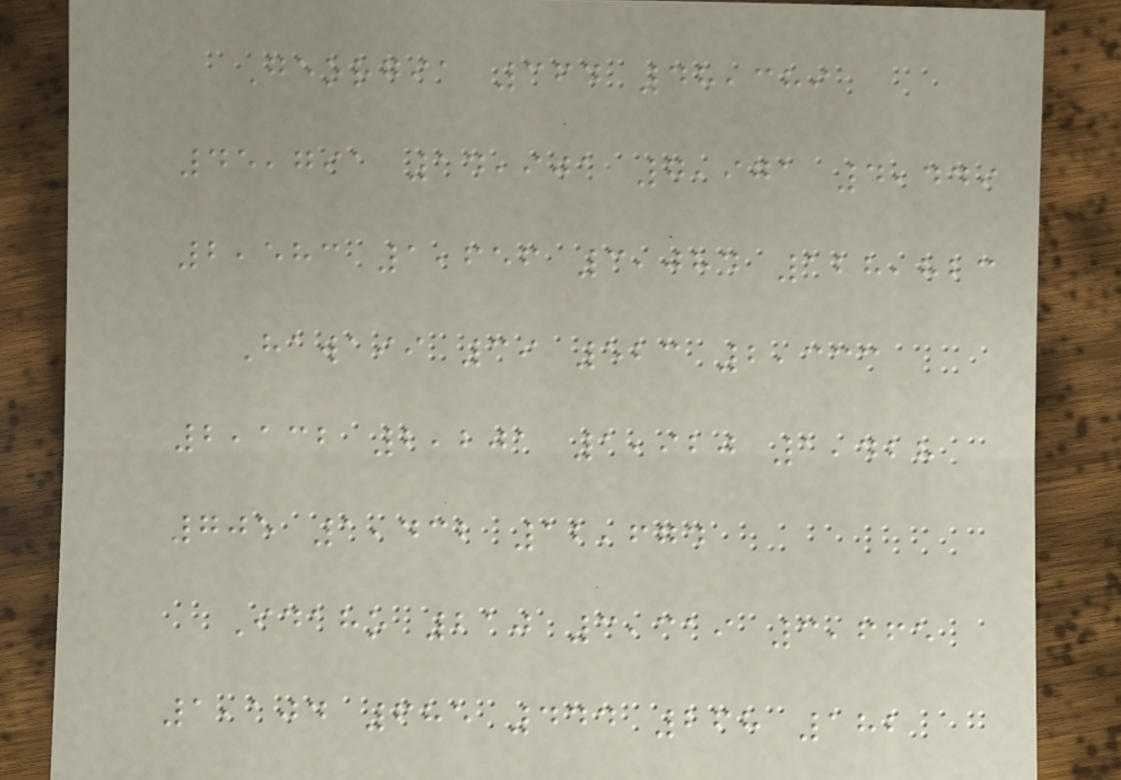Georgia 364 48,389
45,791 14,901 7,971 4,449
2,583 1,656 3,084 128,823
Hawaii 39 523 2,333
2,132 2,201 1,920 1,428
705 1,432 12,674
Idaho 210 3,319 3,665
1,104 685 444 268 182
